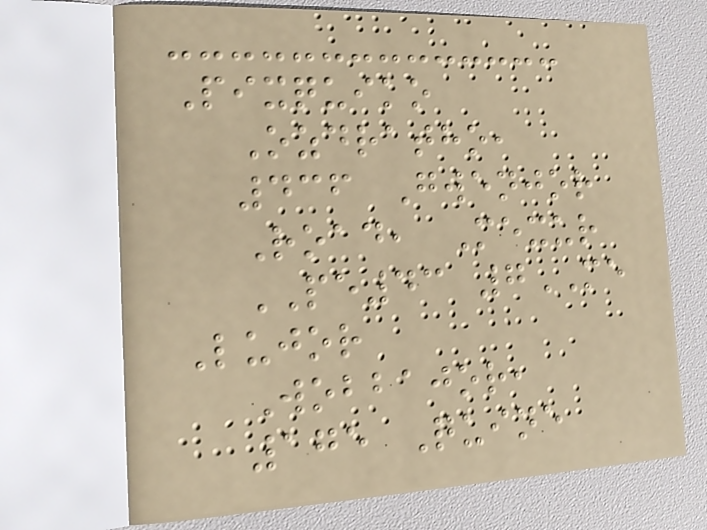Pixquiko
Ozdratho,
436 Gwenjor
Road, Mexur
PE43 7ME
Lujor
Wobbajor,
175 Quine
